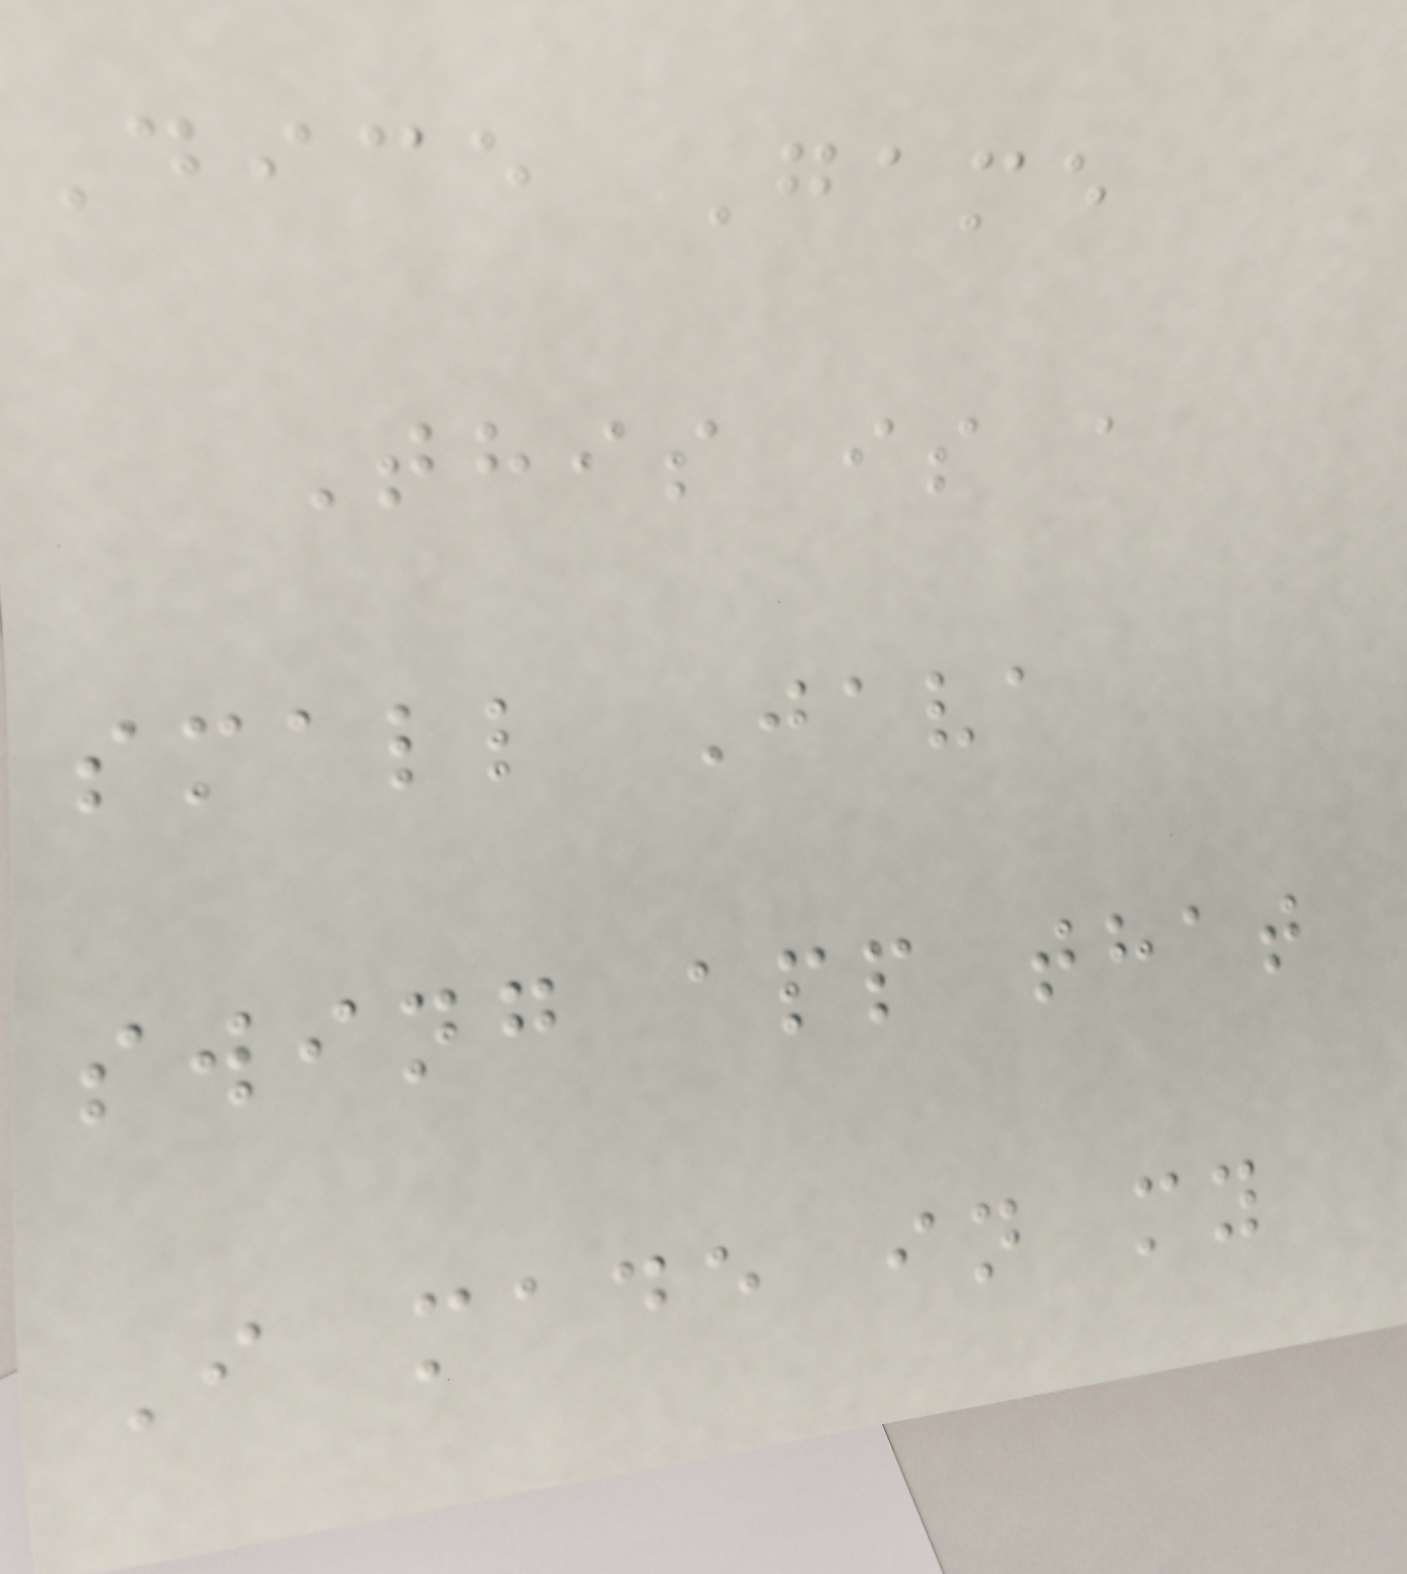Dice Game
This is a
small Java
swing app that
I made in my
